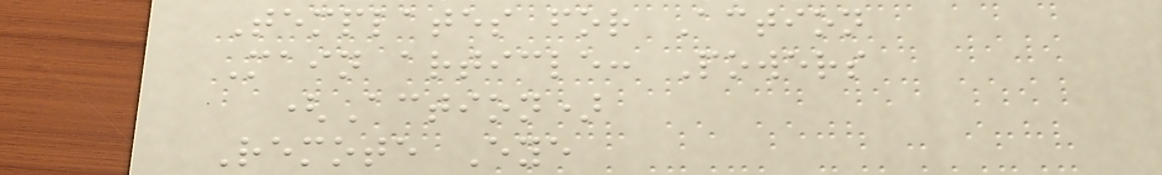Templates for Action
Main article: Powers
(Action)
Remote Eye
